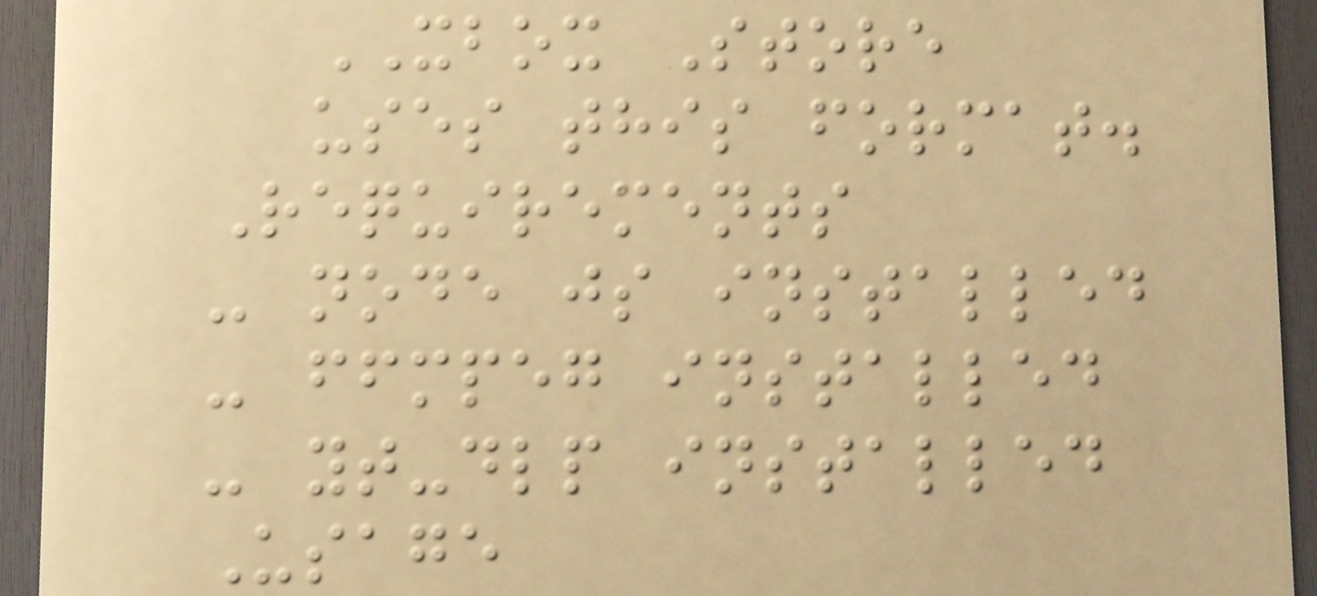XBOX Store
uses this format.
Requirements
- node js installed
- ffmpeg installed
- yt-dlp installed
Usage
